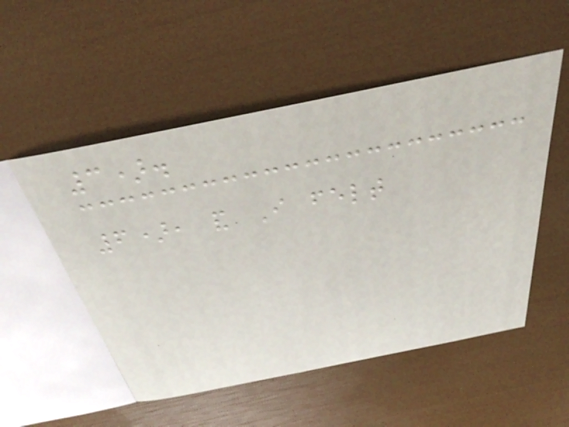3).
6), and I felt
